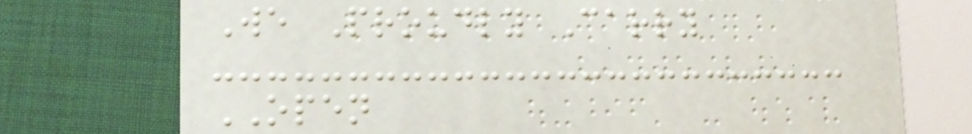We Proudly Carry
OPEN
